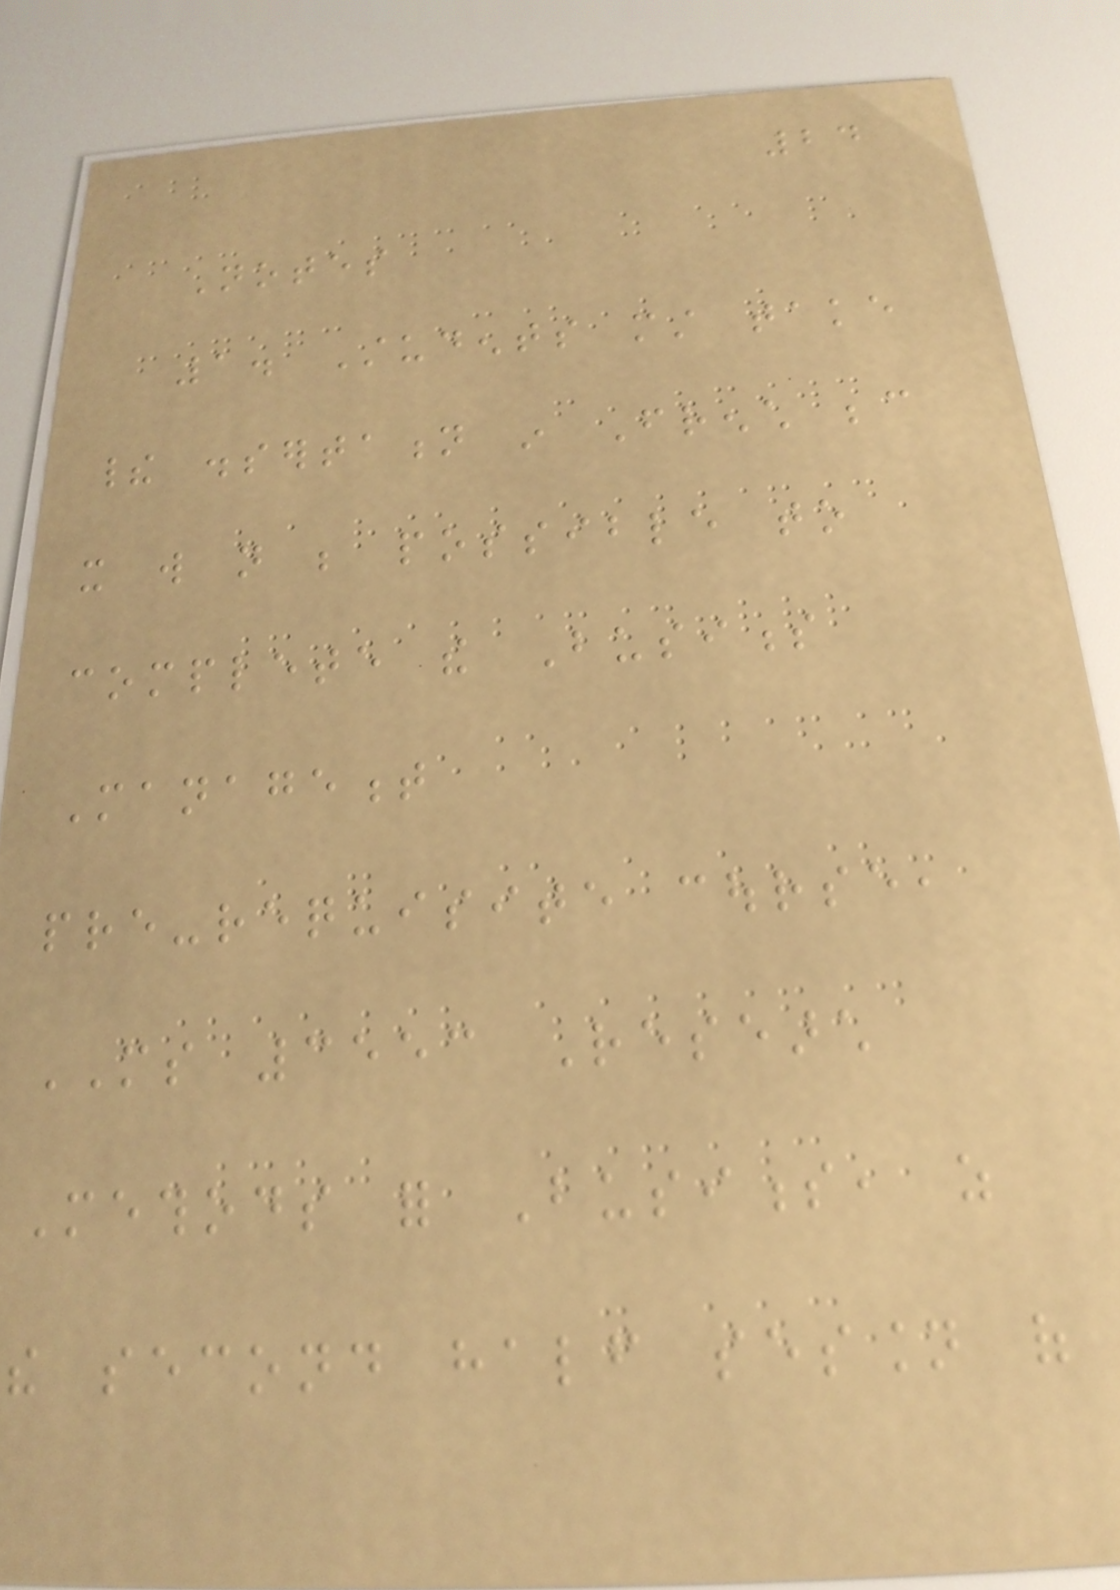24
Notes
1. Students must take
their dissertation in French because
it will not be possible to
complete the Business
Management
pre-requisite course,
MS 3553 Research
Methods for Business, as
the second half session of
